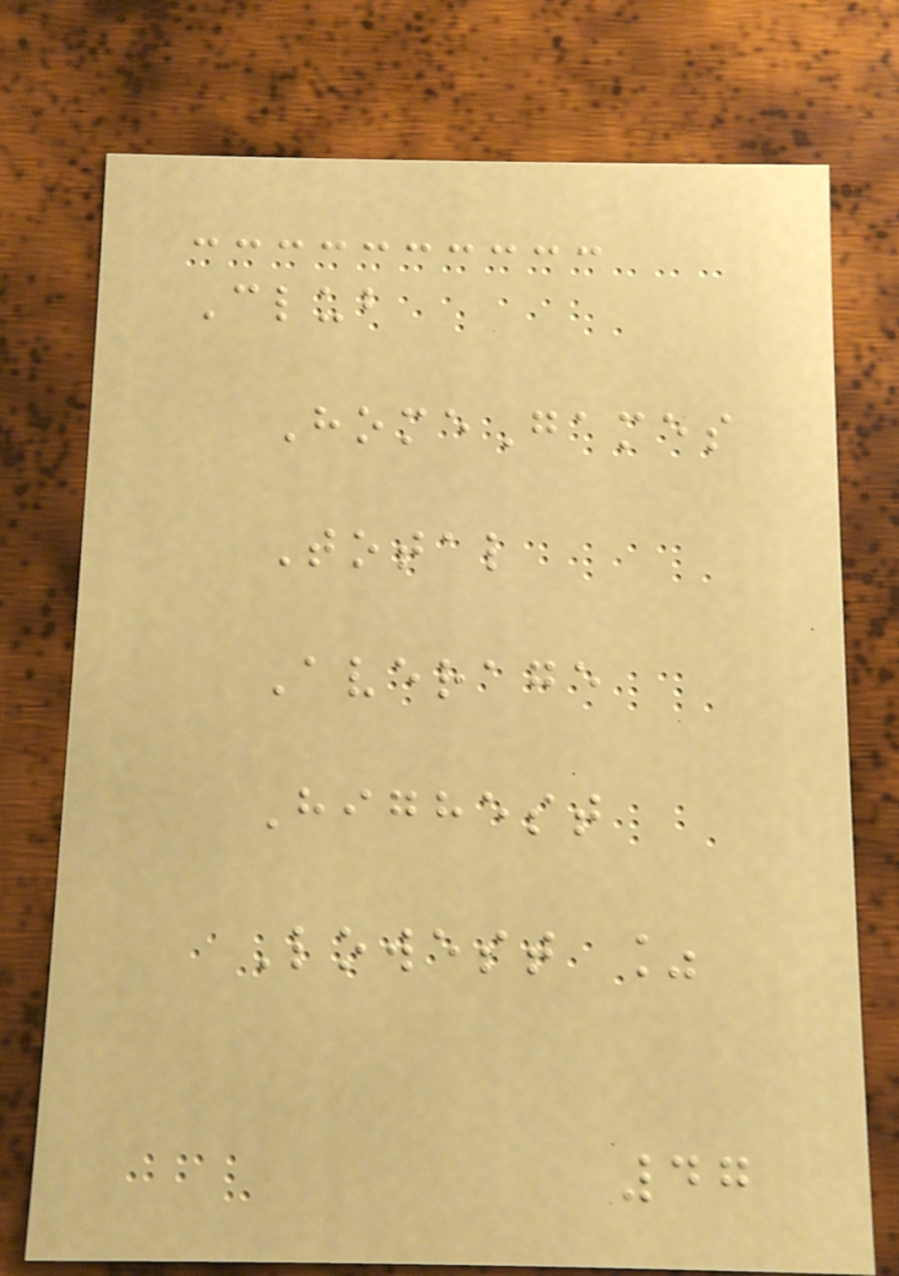Club
HomeGames
Total
Average
Highest
Lowest %
47
